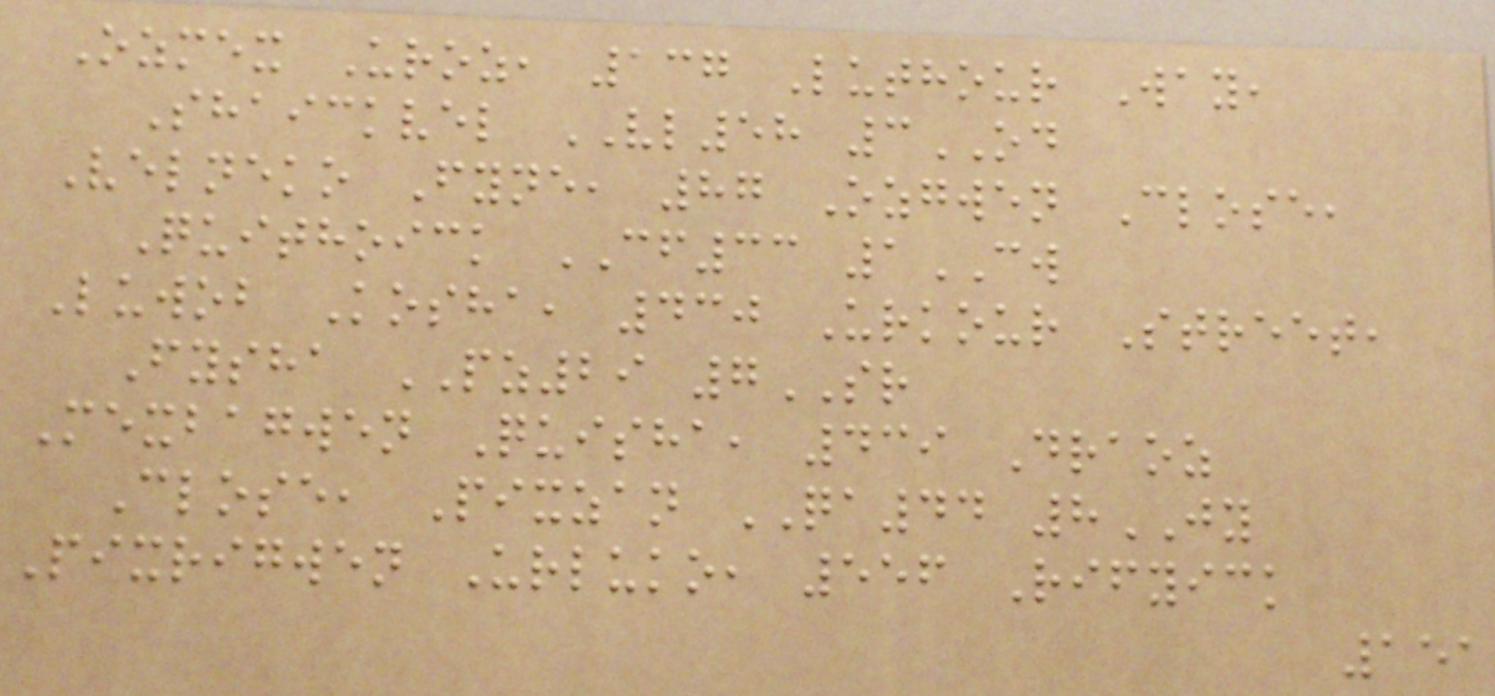Ozmex Uroz, 137 Luthour Way,
Shaickvel VL58 3OD
Velneko Fyne, 87 Ozgwen Close,
Quithoick CF33 1CW
Luwob Kosha, 430 Urkour Street,
Fysha PZ29 7SR
Mexbagwen Quisha, 439 Draoz
Close, Pixzan QA44 8JY
Pixrigwen Urluko, 556 Rifyick
151
